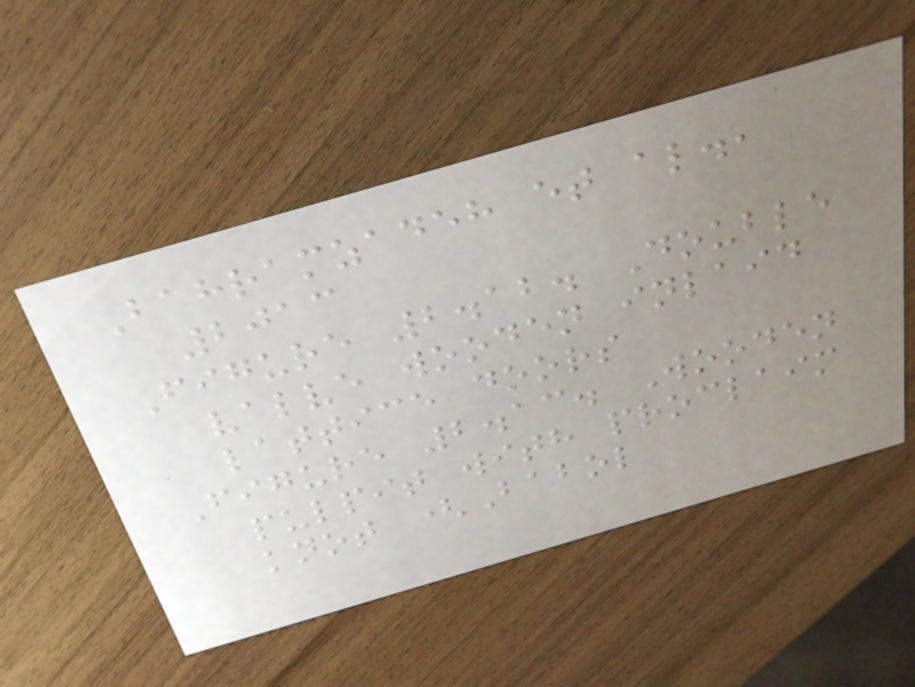Bahramzadeh et al.,
2013
Figure 2.12. Double
valve wooden inlaid
lattice doors
Figure 2.13. Wooden
pulpit with proclaim
knot (Babol
